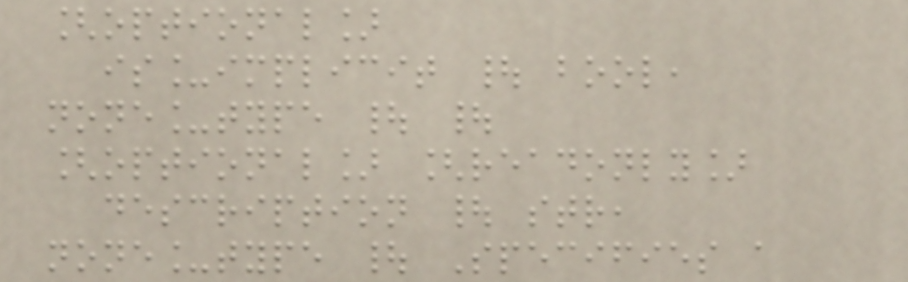[optional]
is_implicit | bool,
none_type | |
[optional] [readonly]
description | str,
none_type | Specifies a
